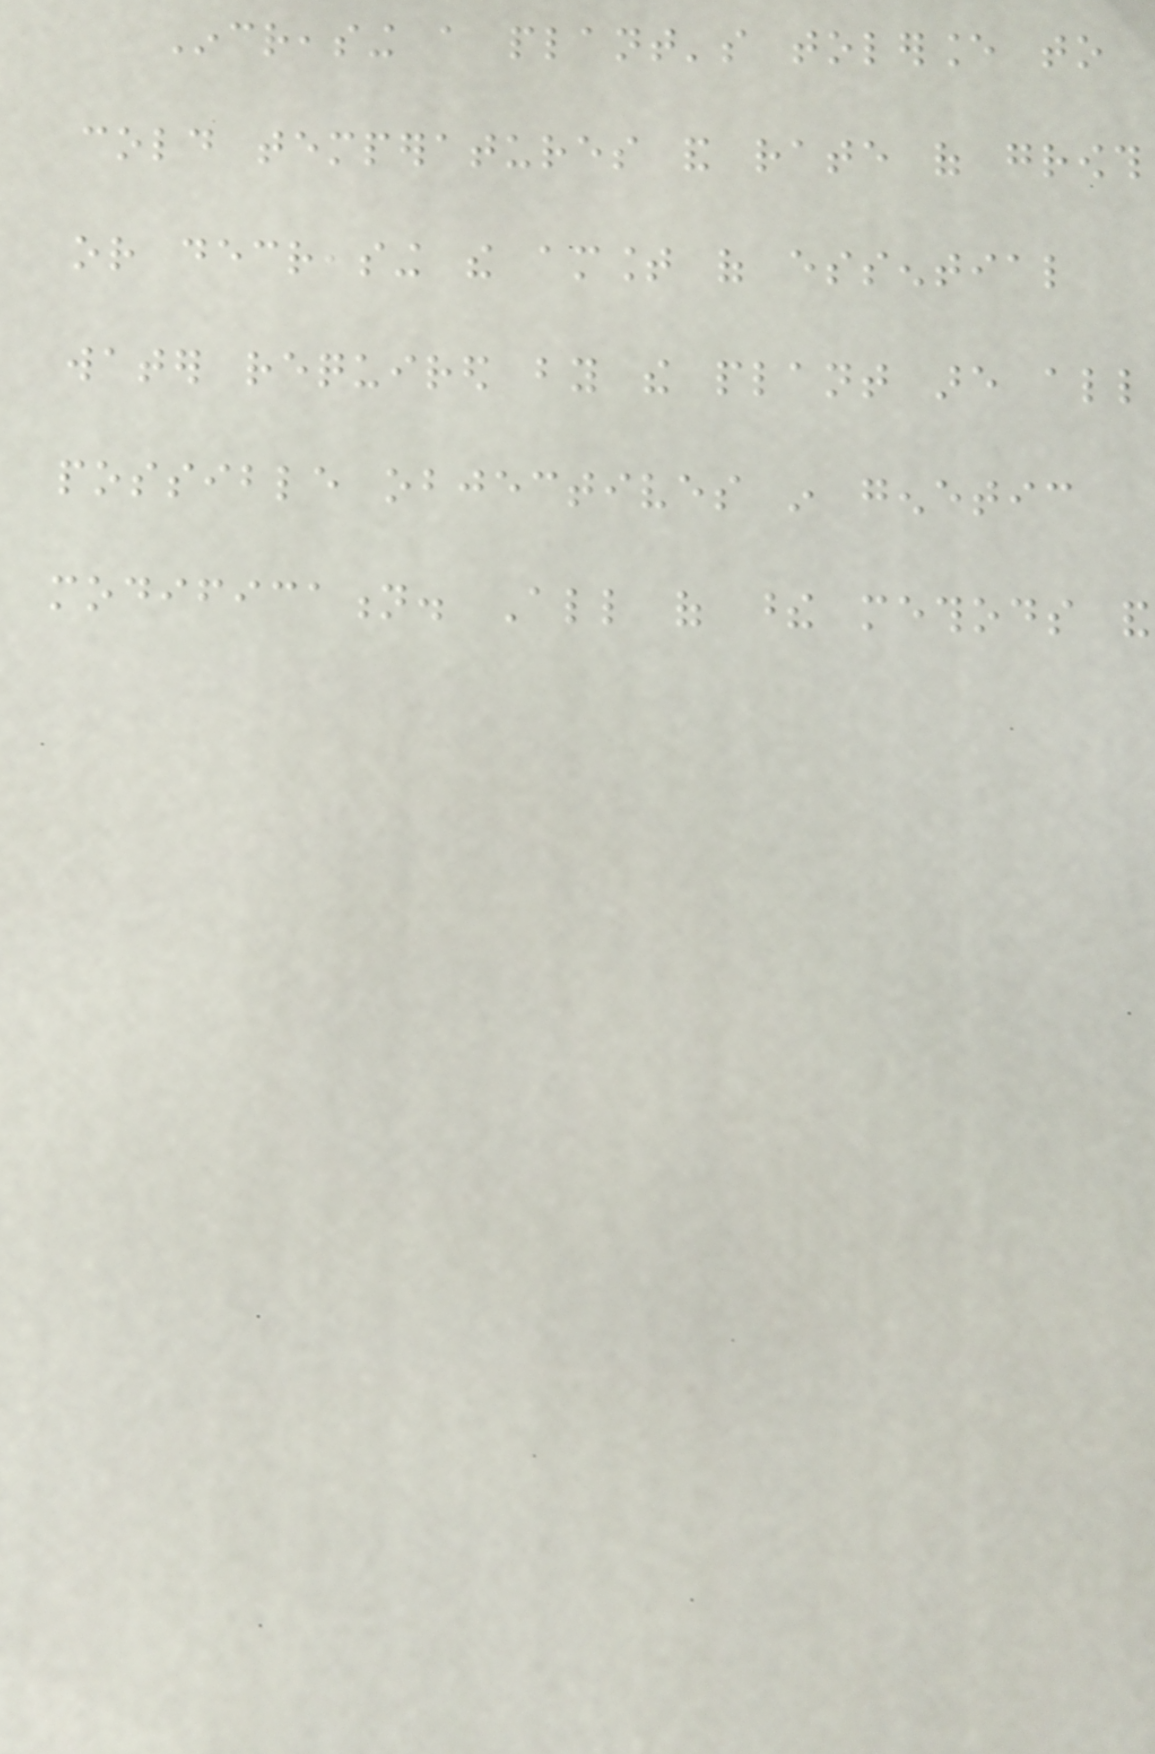Increasing a plant's tolerance to
cold temperatures and rate of growth
or decreasing the amount of essential
water required by the plant are all
possible objectives in genetic
modification. All of these methods and
